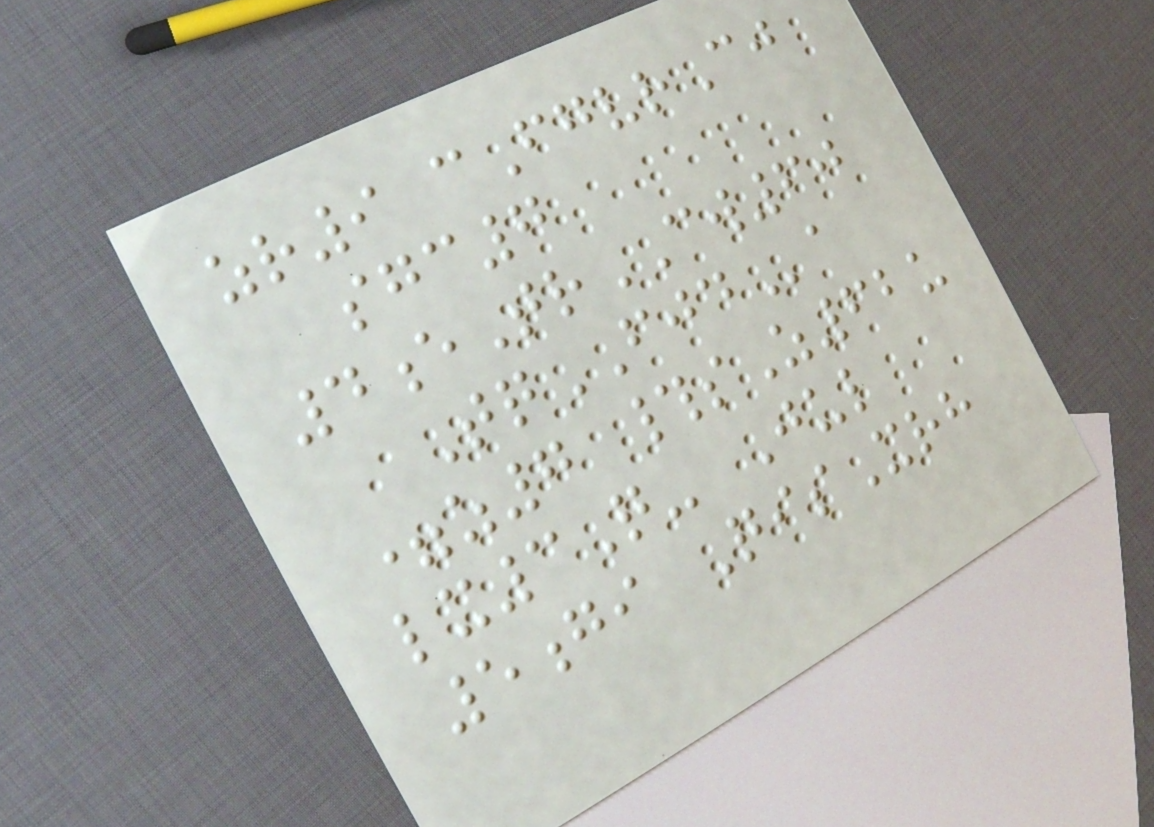zr9 cFgvrCj
sgc7
4eTrCW60
TqFJDa
=z7 #sZ62u
lx3Q- Jul
5gi QisXrh
